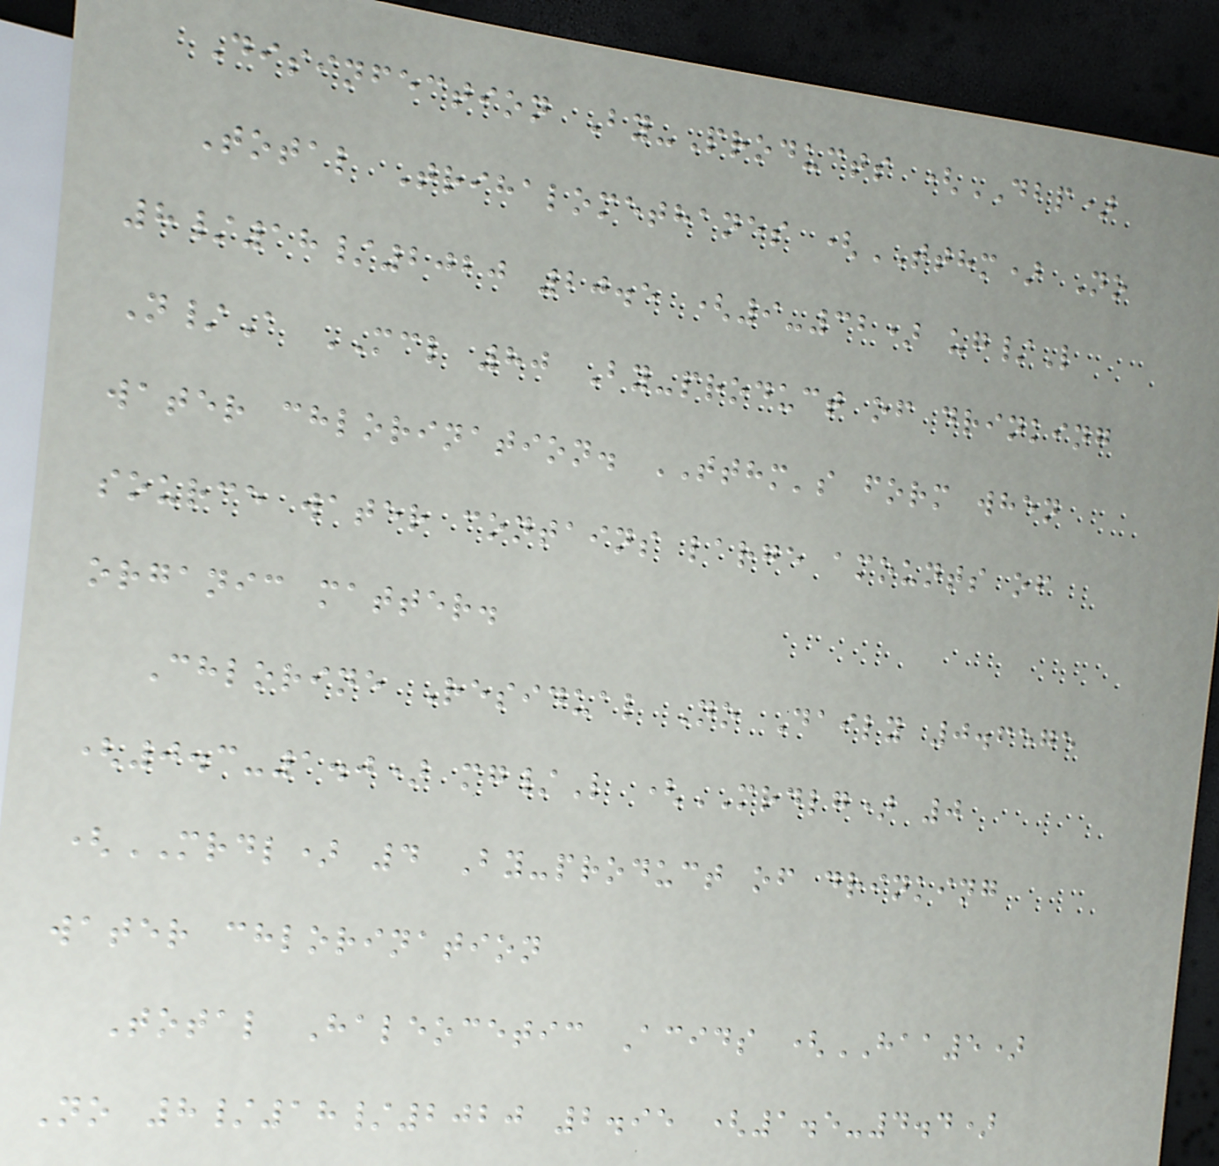Disinfection By-Products (DBP)
Total Trihalomethanes (TTHM) No
8/18/2020 20.5 (9-32) ug/L
N/A MCL 80 By-product of drinking
water chlorination. TTHM's form when
source water contains large amounts of
organic matter.
Chlorine Residual No Daily 0.6575
(0.3-1.0) mg/L (MRDLG) 0
(MRDL) 4 By-product of drinking
water chlorination
Total Haleocetic Acids (HAA5)
No 8/18/2020 2.95 (1.5-4.4)
